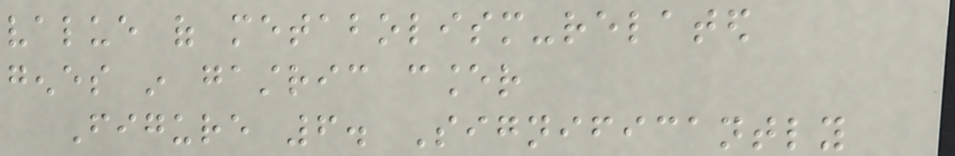value of metabolism-related
genes in gastric cancer
Figure 6. Significantly
